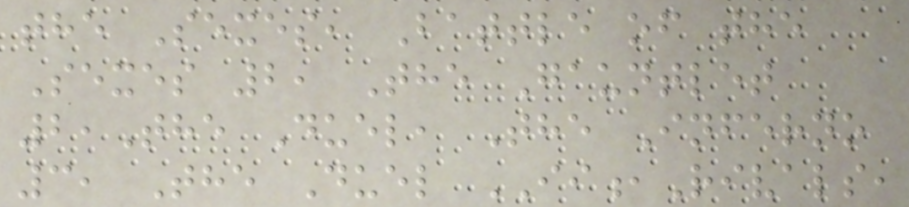the Sexes, Battle of the
Sexes 2, The Gauntlet
2,The Duel, The Inferno
3, The Duel II,Rivals,
